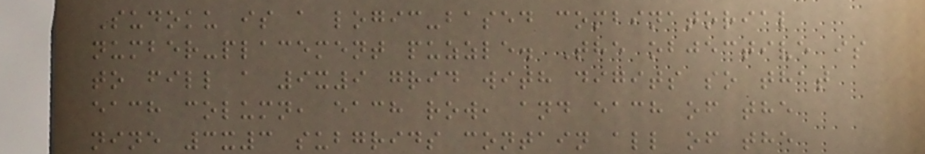Sudoku is a logic-based combinatorial
number-placement puzzle. The objective is
to fill a 9x9 grid with digits so that
each column, each row, and each of the
nine 3x3 subgrids contain all of the
